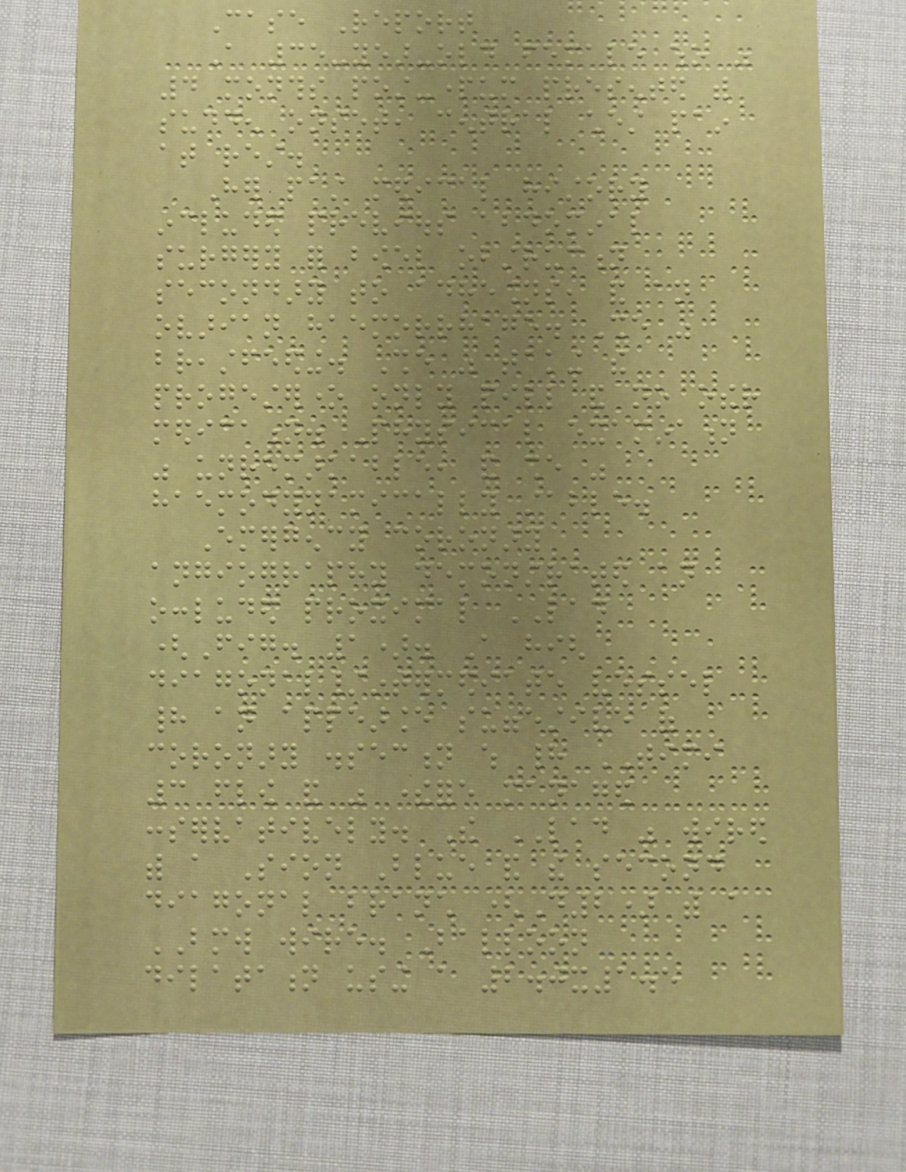Case Report
A 35-year-old female who was
4 months post-partum presented with
sudden onset, central chest pain
at rest.
Her past medical history
included previous abdominal
surgery for bowel obstruction
secondary to adhesions, and an
ovarian haemorrhage. She was
breastfeeding. She was taking the
progesterone only pill and no other
medication. Physical examination
was unremarkable, and she was
haemodynamically stable.
Emergency coronary
angiography demonstrated an
occluded proximal LAD
(Fig. 1). A high
diagonal/intermediate vessel
had an appearance suggestive of
coronary dissection which had TIMI
3 flow and was therefore managed
conservatively. The LAD was wired
with a Sion Blue and the second
diagonal branch (D2) with a
BMW wire. Balloon
dilatation using a 2.0x1.5
